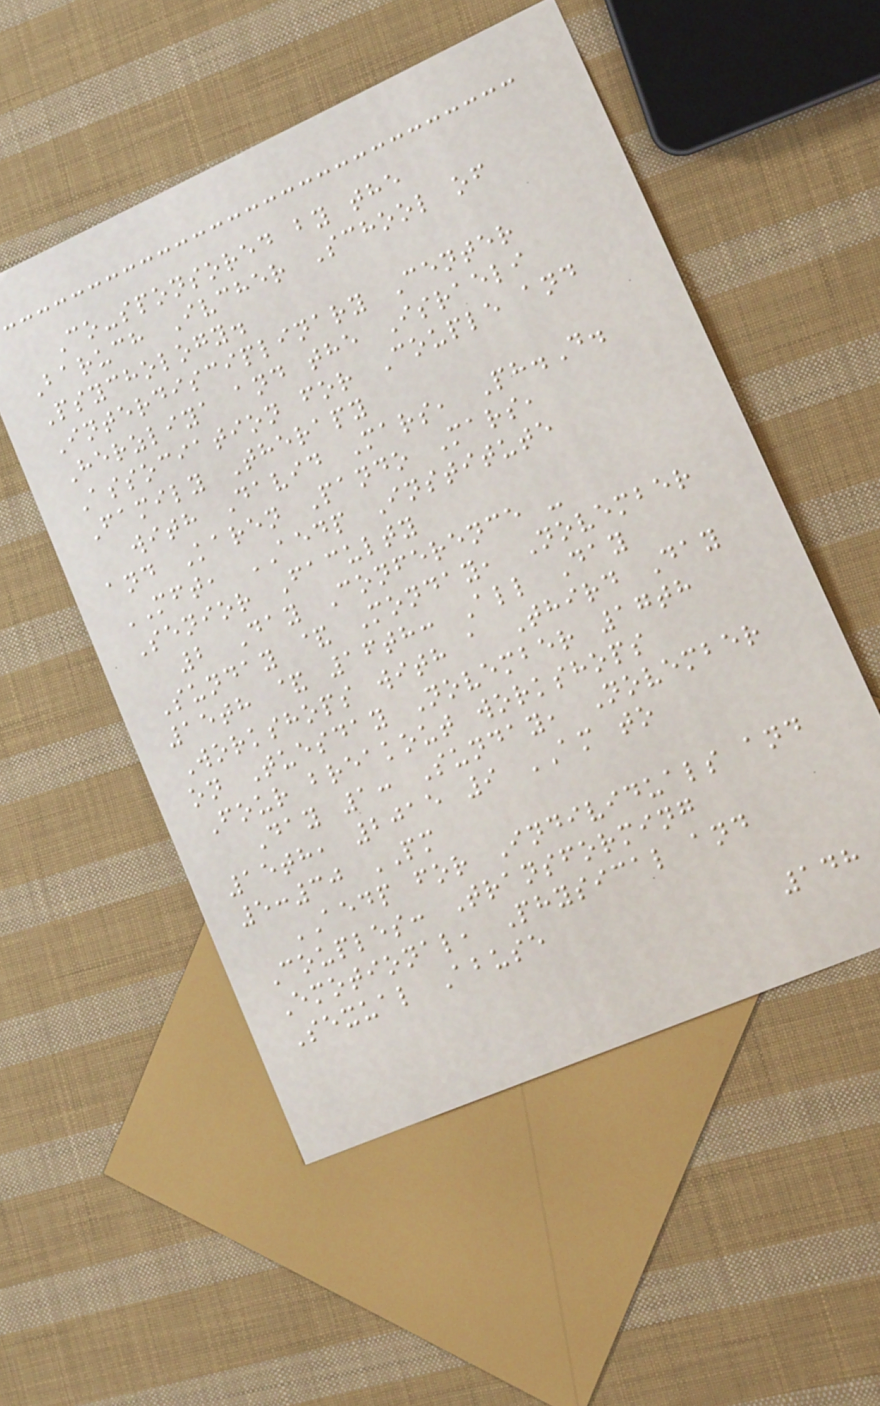Co-sponsored by the
Baruch Ivcher School of
Psychology.
Interdisciplinary Center
Herzliya and the Israeli
Association for Couple and
Family Therapy
with David Mars, Ph.D.
and Karen Pando Mars,
MFT, AEDP Institute
Senior Faculty
2 Day Conference -
Sunday & Monday, November
15th & 16th: All Day
Workshops with a Third Day
on Tuesday November 17th
Four breakout workshops
Day 1: Sunday, November
15th, 2015 9 AM to
5:30 PM
AEDP for Individuals and
Couples: Transforming
Emotional, Physical and
Sexual Abuse
148
